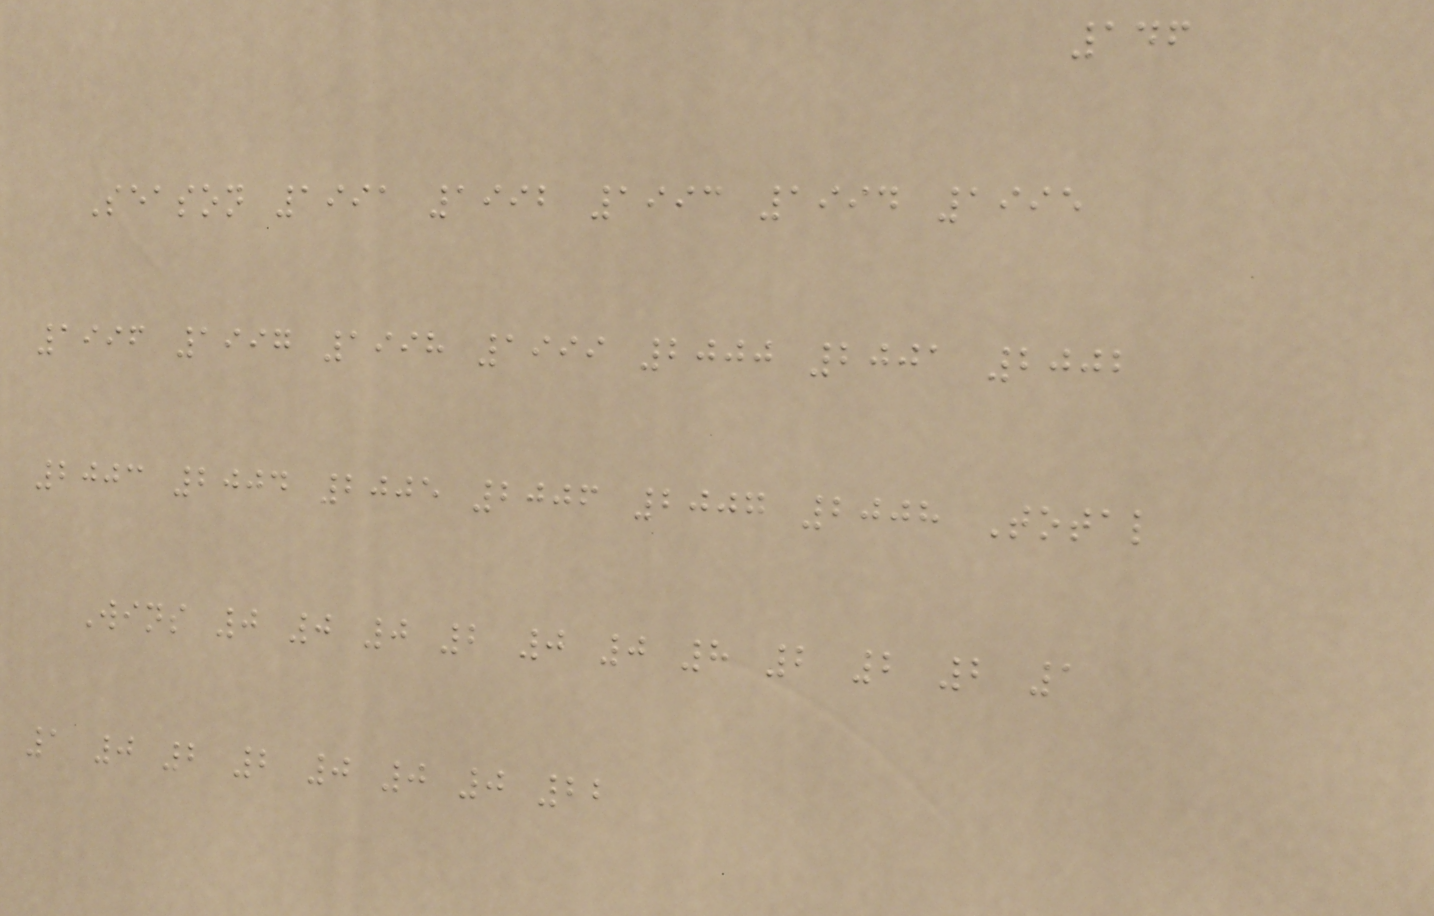146
Season 1991 1992 1993 1994 1995
1996 1997 1998 1999 2000 2001 2002
2003 2004 2005 2006 2007 2008 Total
Wins 0 0 0 2 0 0 8 2 2 2 1
1 0 2 2 0 0 0 22
